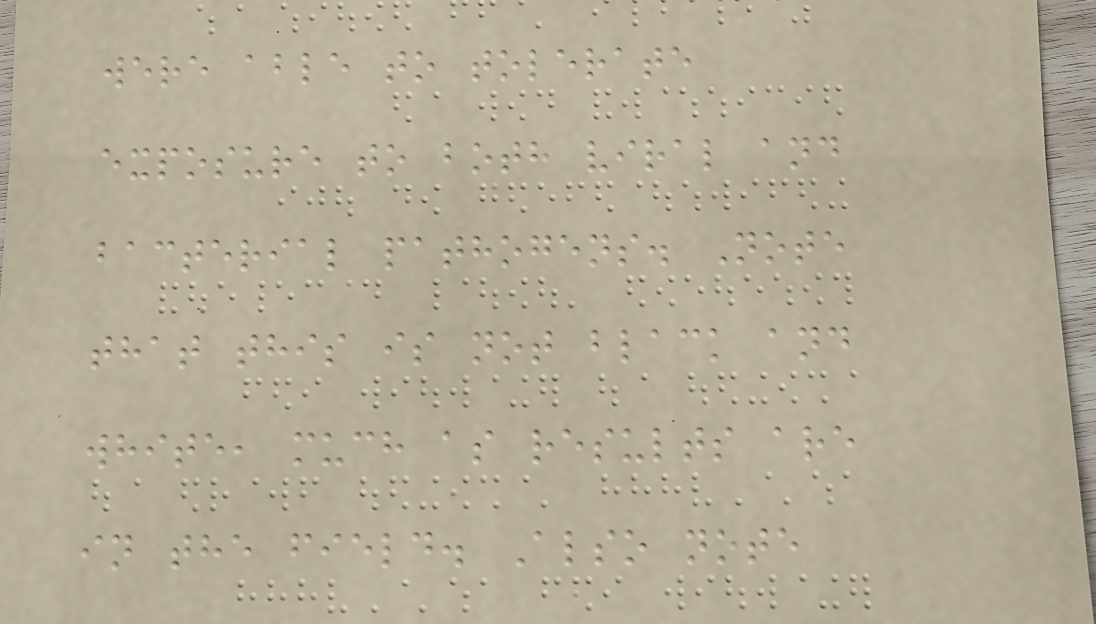were able to tolerate
exposure to both viral and
bacterial pathogens. Note
that this is not black and
white, much as results are
in the field. Also note
